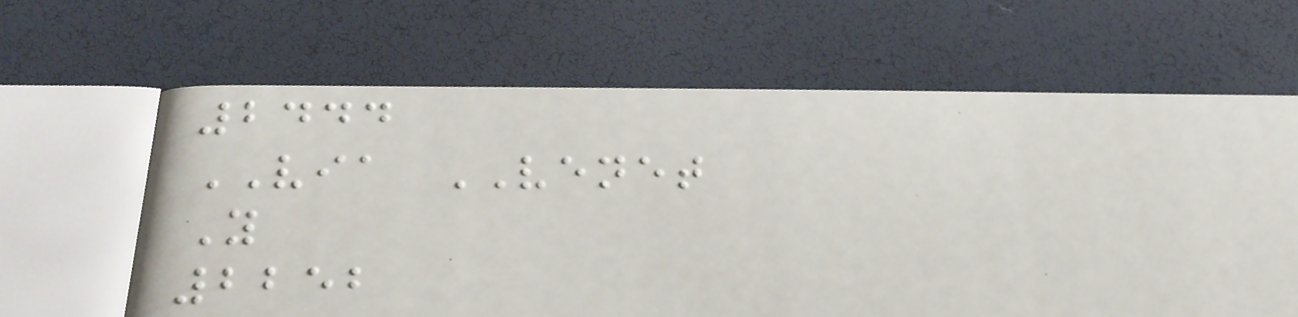2444
VIA VENET
Y
2252
